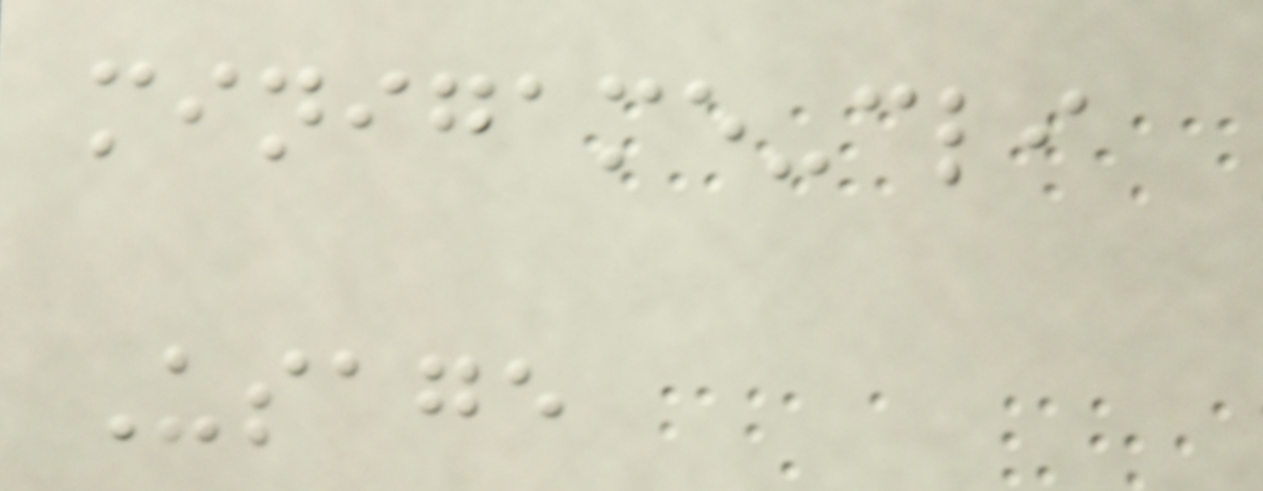minigame-cli
Usage
